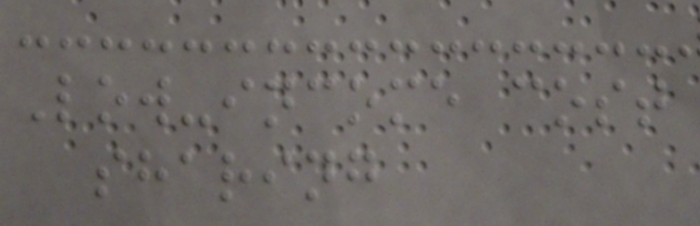Low-income cost
sharing
